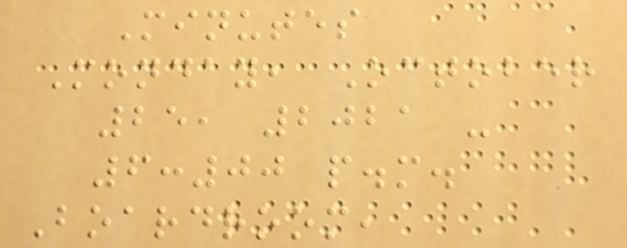Minutes
Monday, October
25, 2021 -
6:00 p.m.
Boardroom,
